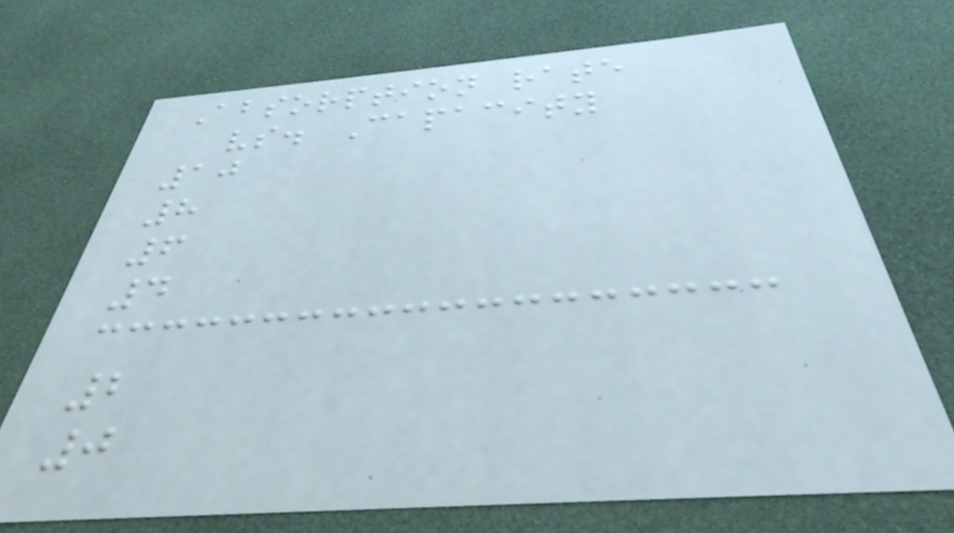Absorption rate
vs. Capacity
10
8
6
4
2
0
